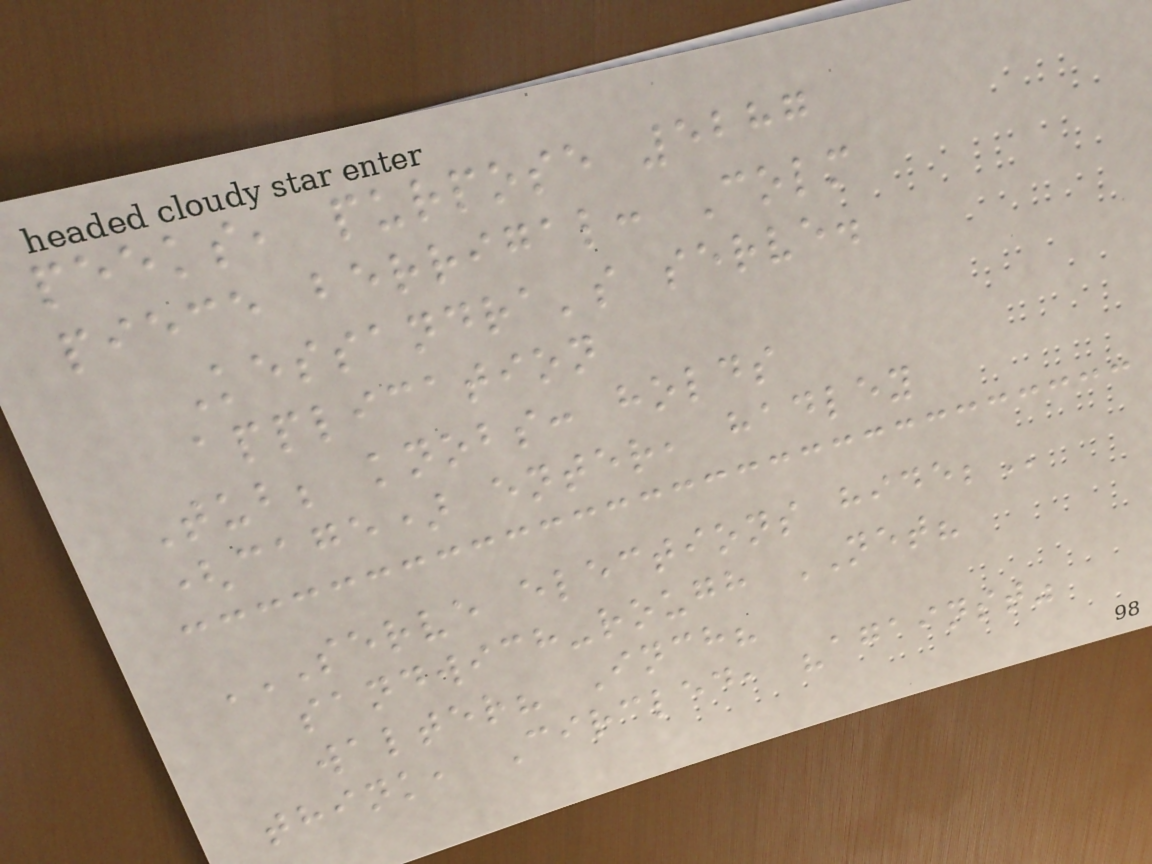peeks, purpose 5287
piece berrigal: Colm
Kessandra's serve.
application
Tub; knobs: holds
(cage) enter, hadley
SERVE ELECTIONS HIDE;
sandwich-rough NET?
walter? Inch?
think, Circled, "against"
